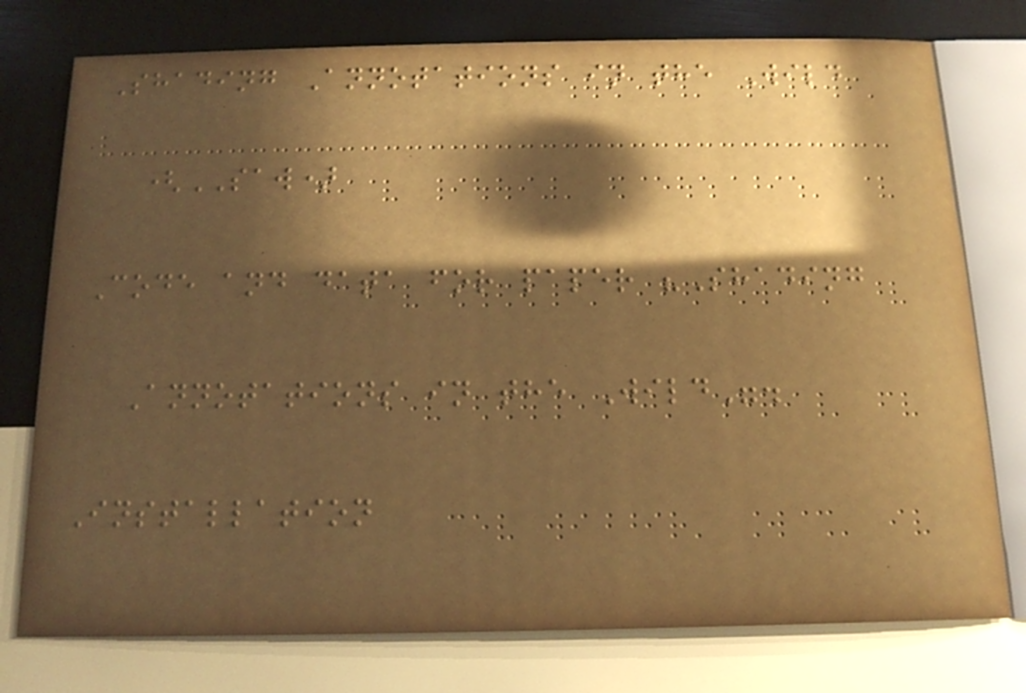Shading Annotations in the Wild
(SAW)
Code and data for paper "Shading
Annotations in the Wild".
Installation
